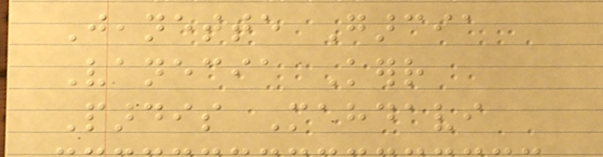Jeanette Garcia
Vanecia Kerr
Pardis Mahdavi
